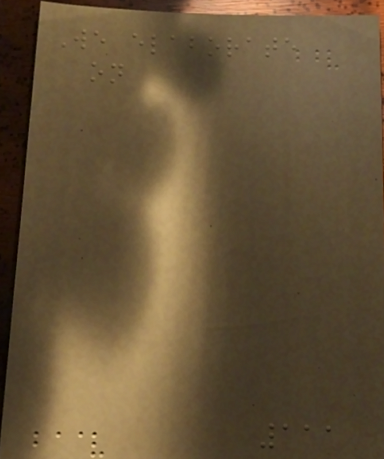We elaborate
on
111
